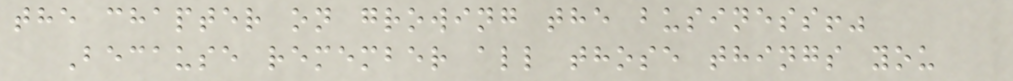the chapter on growing the business!"
Because remember all those things you
